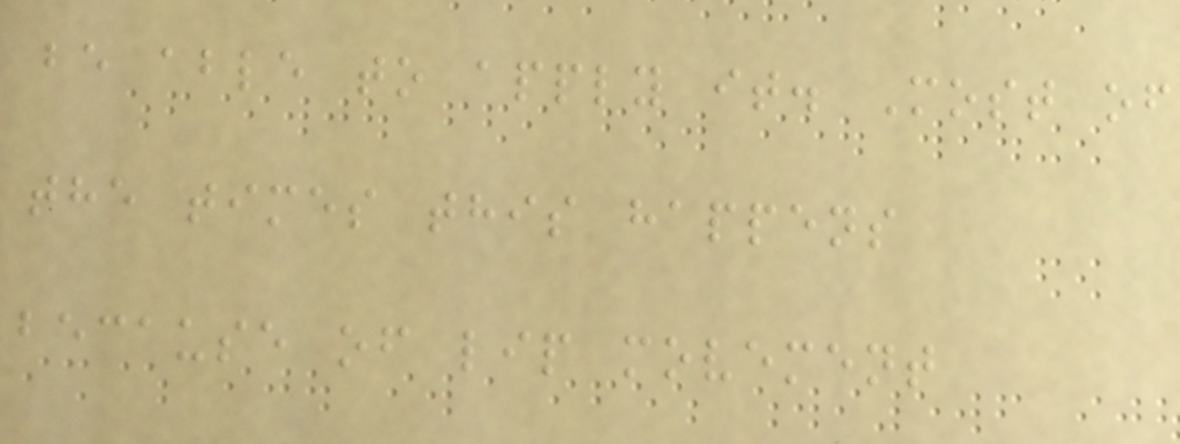be able to apply it. Most of
the times this happens
because of lip movement
